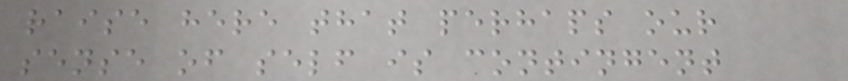raise here that perhaps our
sense of self is contingent
